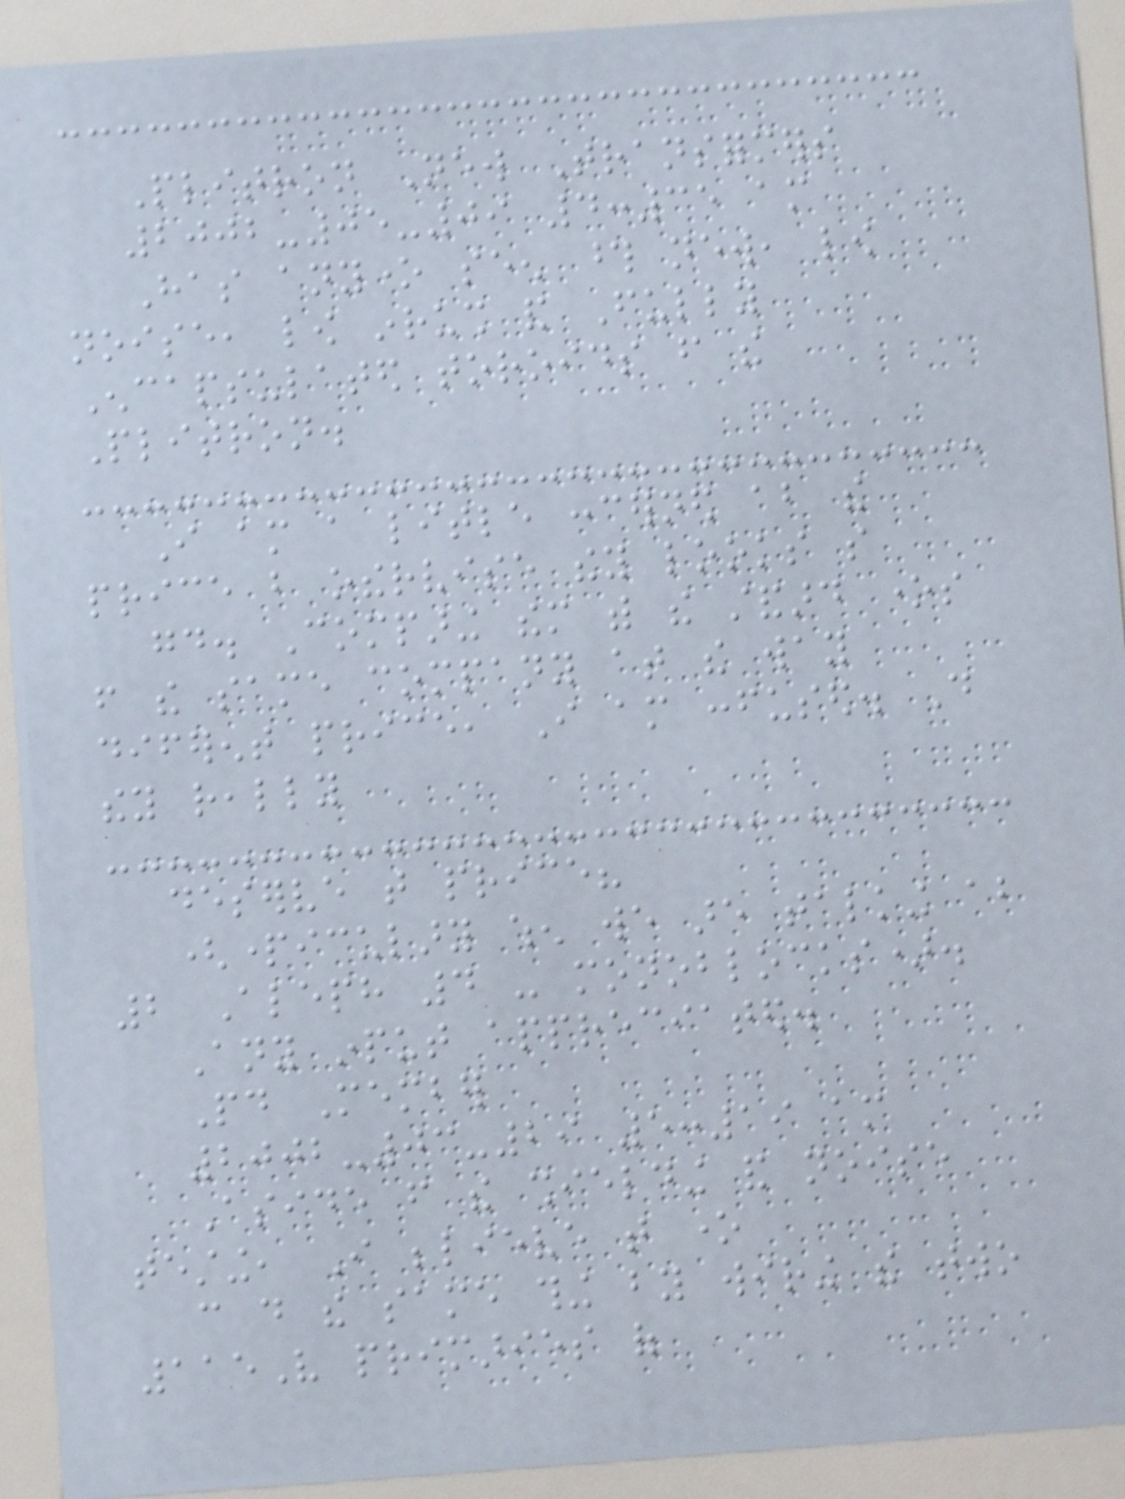Plitron New Transformers
2002-05-09 4:35 am
Has anyone seen those new, low
noise, low inrush and Fully
Encapsulated toroids from the
Plitron.
I am a litle concerned about the
price but othervise they looks so
good. Comparing them with the standard ones
from the same company at the way
diferent price, I am confused. Do
they really
deserve that price?
(particulary when we are talking about
2 Aleph 4 - monoblocks).
Any input appreciated.
Paid Member
2002-03-29 5:19 am
Aside from the shielding and noise
testing, I believe that one
can do the same thing by wiring the two
115V primaries of
